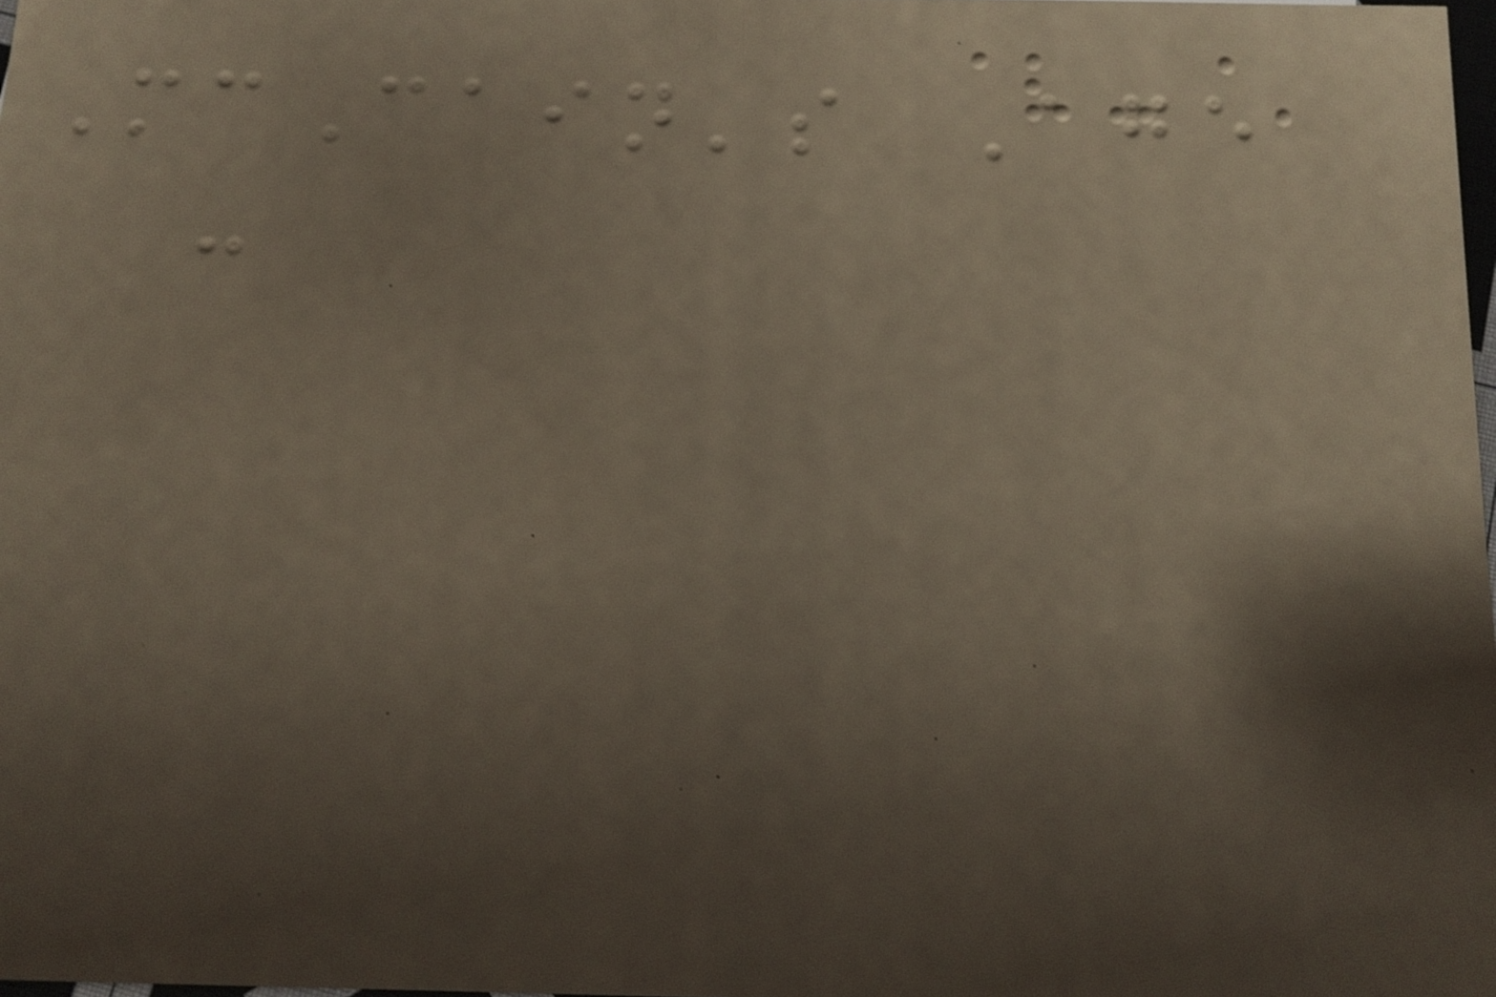McCain's Age
-
